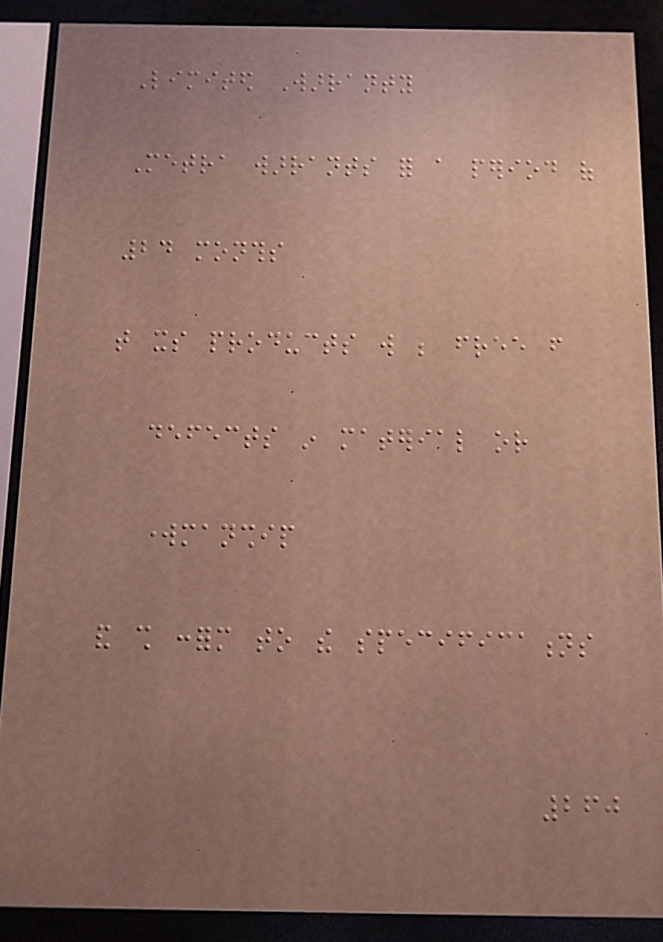Limited Warranty
Metra warrants for a period of
24 months
that its products will be free from
defects in material or
workmanship
and shall conform to the specifications
260
